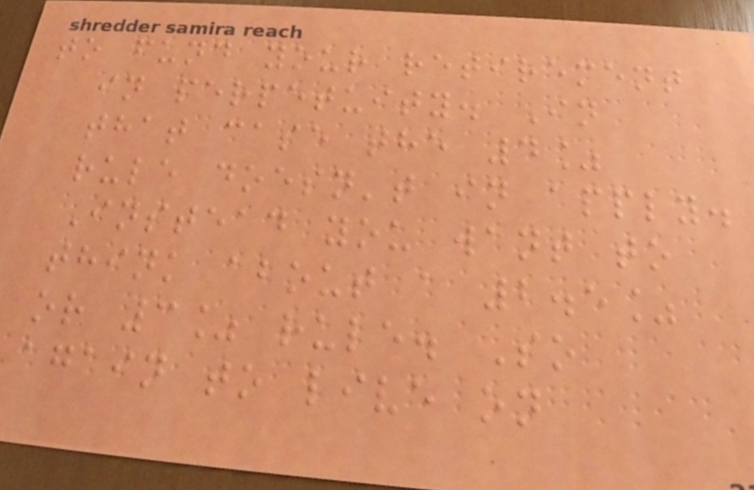to fund your retirement
in perpetuity. In
that case the 4%
rule doesn't in apply.
Instead you want to
think about a 2.5%
or 3% rule. So
again to live on
